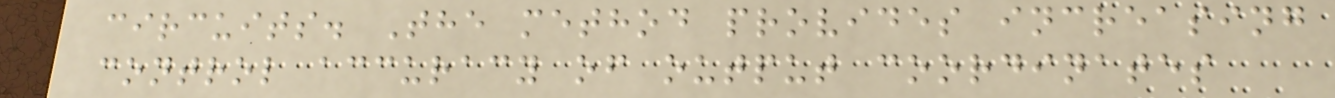circuits. The method provides increasing
control accuracy of output coordinates
